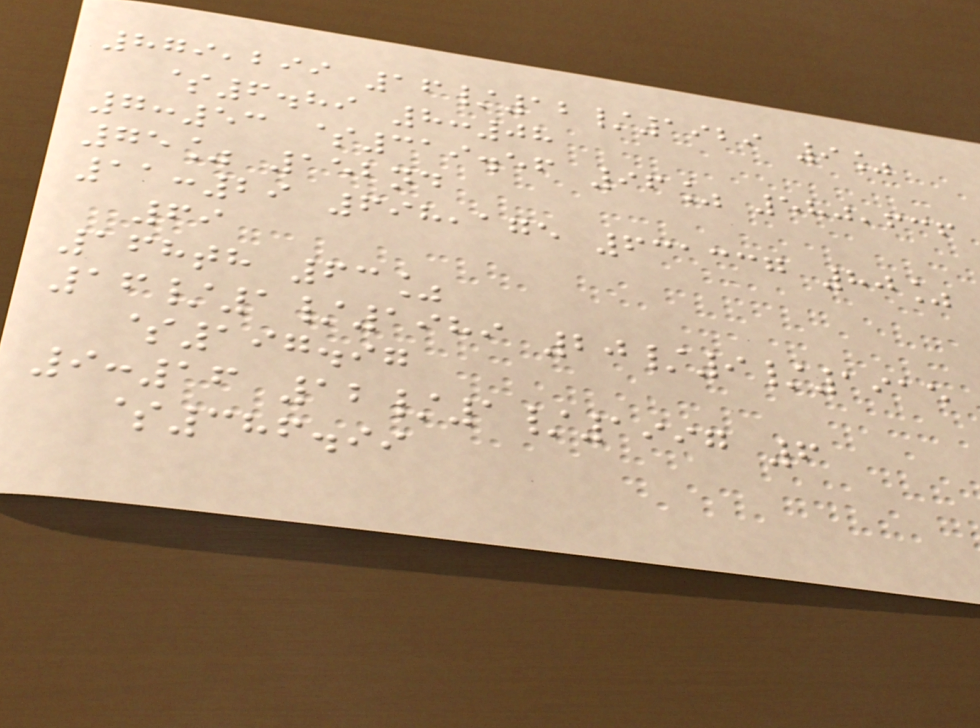879,299 16/12/1929 9%
$6.89 8:08
7:53 $319.56 96% 580,636
75% 152nd
11:29 698,175 631337 80%
69
168th 63%
16/1/1989 20/9/1915
$197.97
9:16 12/1/1997 6
$386.99
